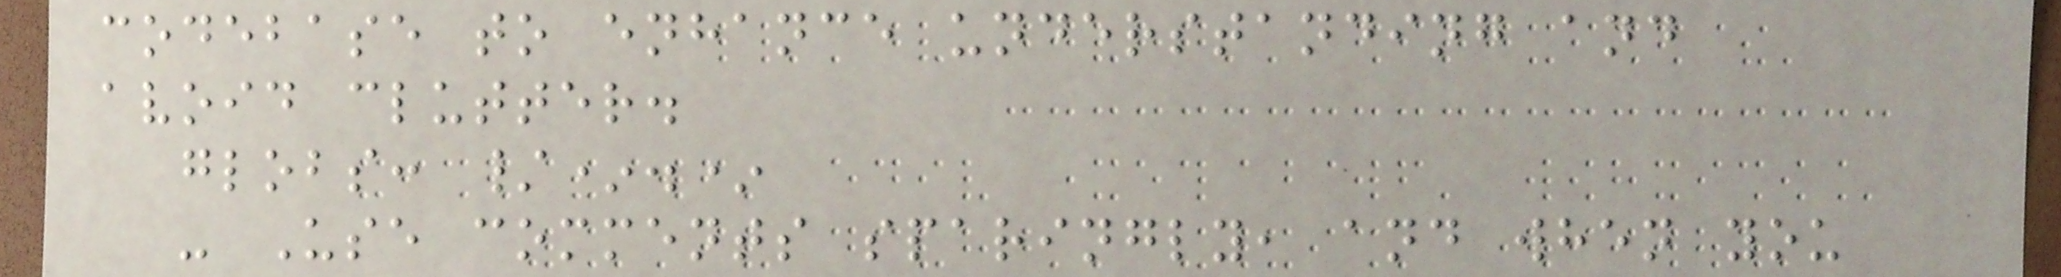codebase to enhance understanding and
avoid clutter.
globs: /*.*
- Use comments sparingly, and when you
